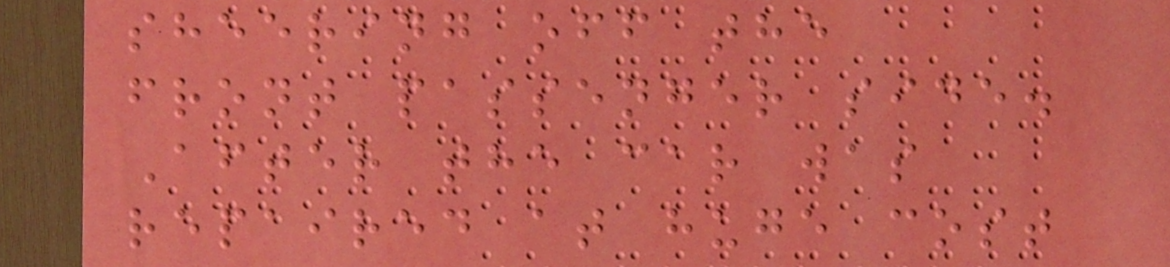sheering off the
front passenger side.
After the car was
repaired at huge cost
